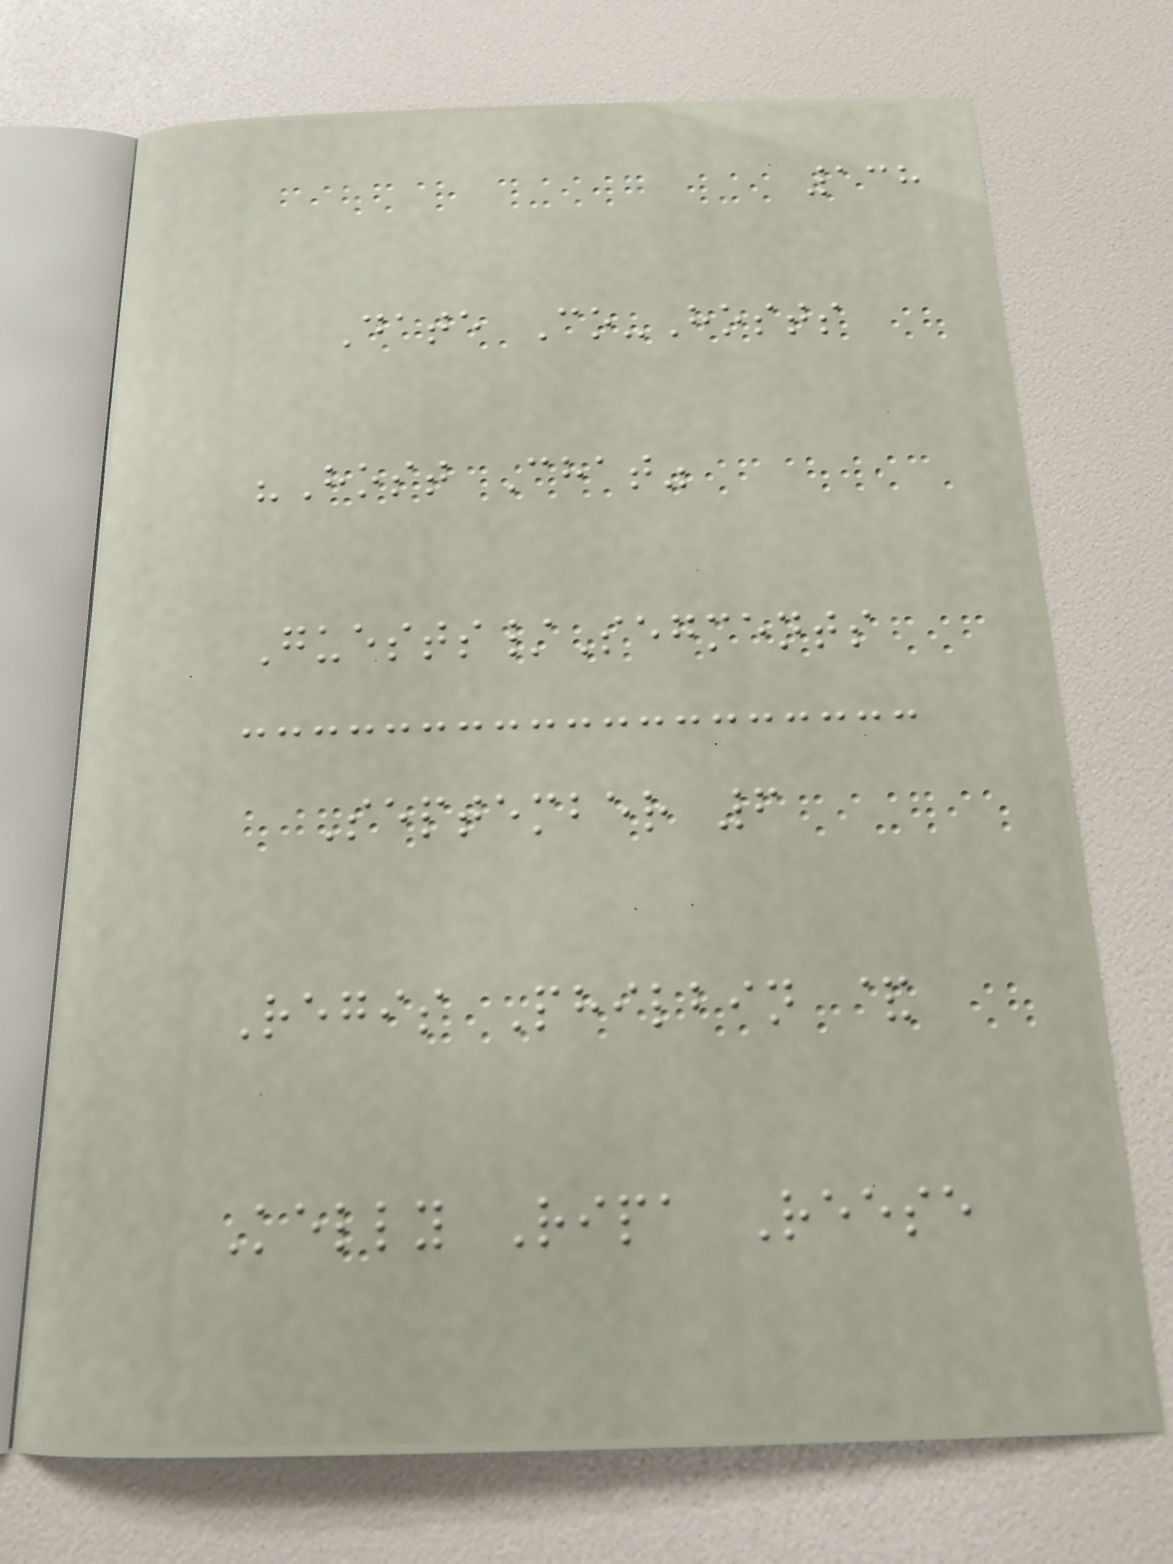138
Date Co-Hosts
"Host Chat"
Guests/Segments
September 6
Regis Philbin &
Kelly Ripa Reese
